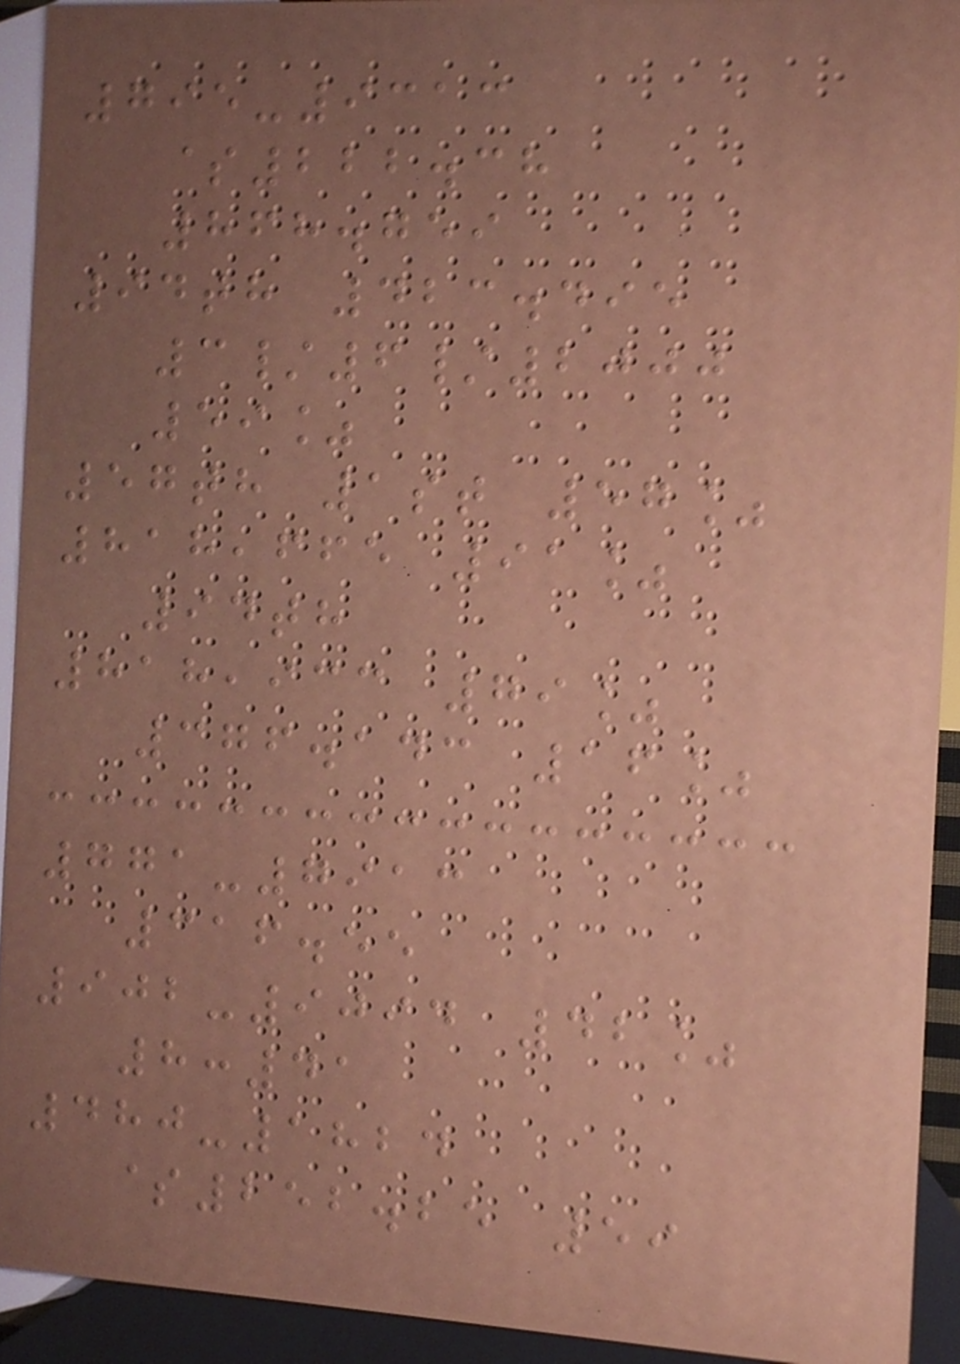795-9313
$222.38
868.759
94th 423.495
3/6/2000
59%
57th 1st 57%
818,665 91%
94th
818,933 79%
376.143 16%
771-7913
316.55
902-9094 42%
8:41
480-1824
$252.25 59
